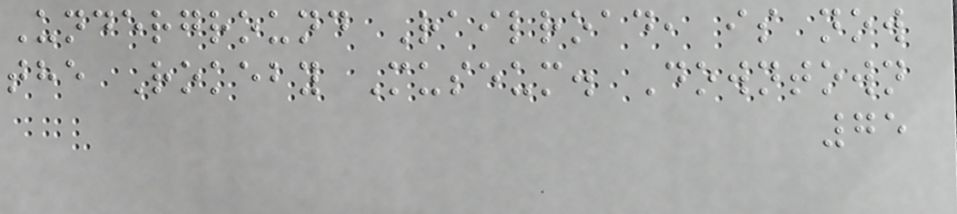Underground Railroad, is now
the Rokeby Museum. Downtown
75
